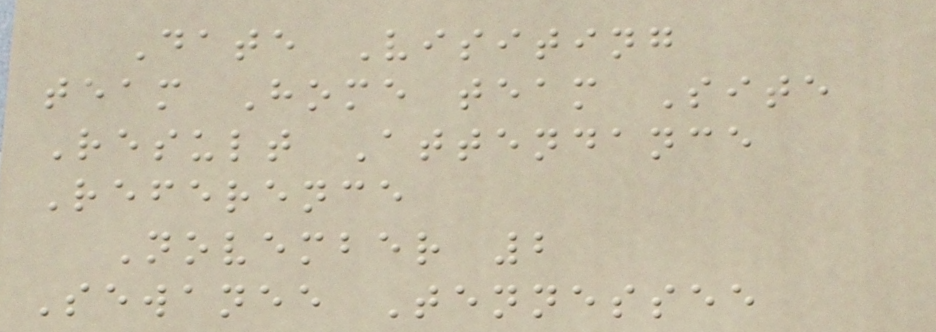Date Visiting
team Home team Site
Result Attendance
Reference
November 2
Sewanee Tennessee
